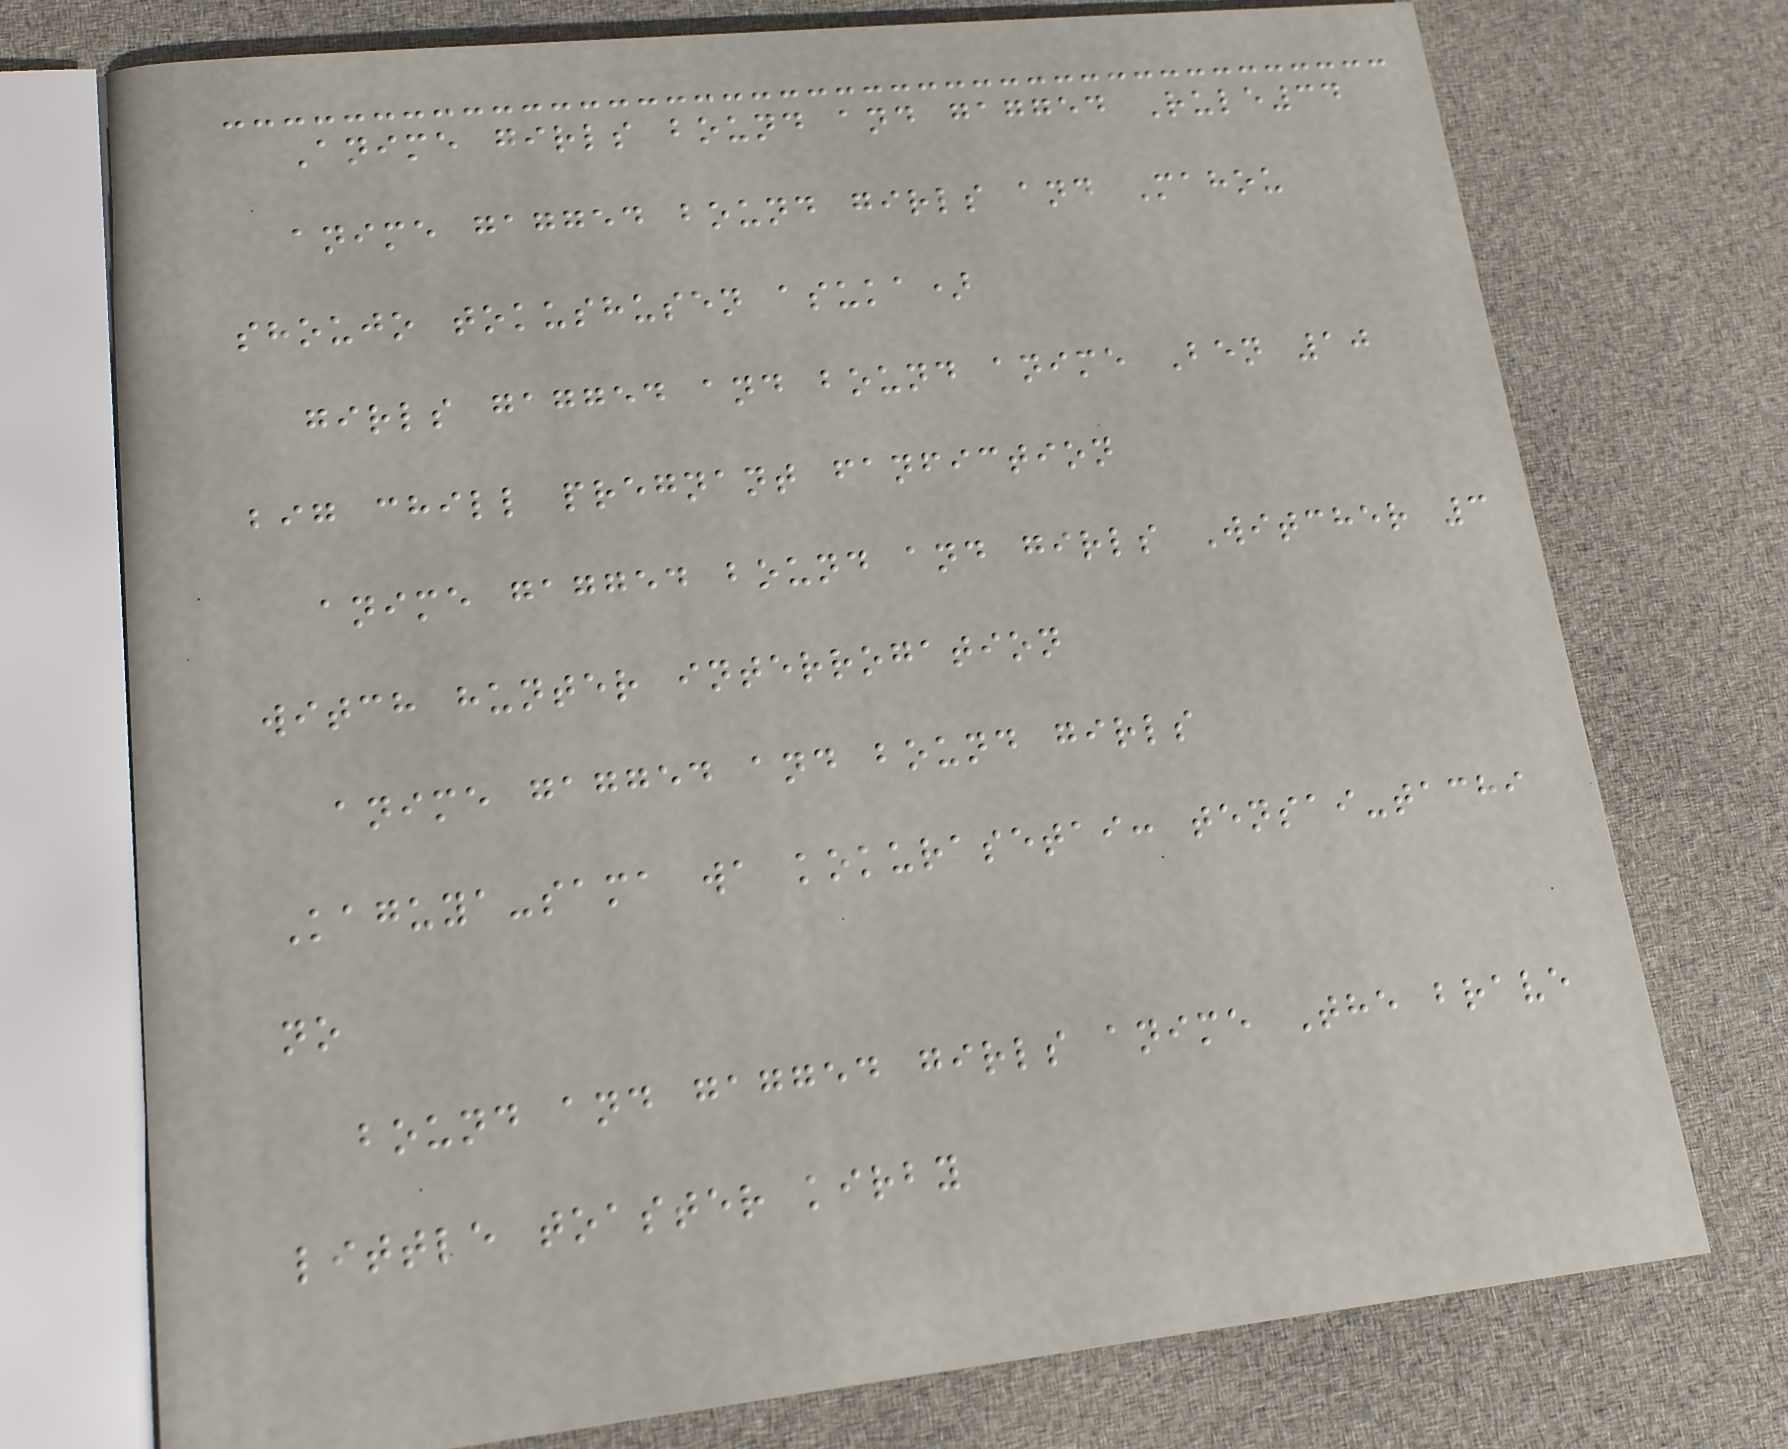Anime girls bound and gagged Rule34
anime gagged bound girls and Mahou
shoujo tokushusen asuka)
girls gagged and bound anime Ben 10
big chill pregnant fanfiction
anime gagged bound and girls Witcher 3
witch hunter interrogation
anime gagged and bound girls
Kaguya-sama wa kokurasetai: tensai-tachi
no
bound and gagged girls anime The brave
little toaster kirby
